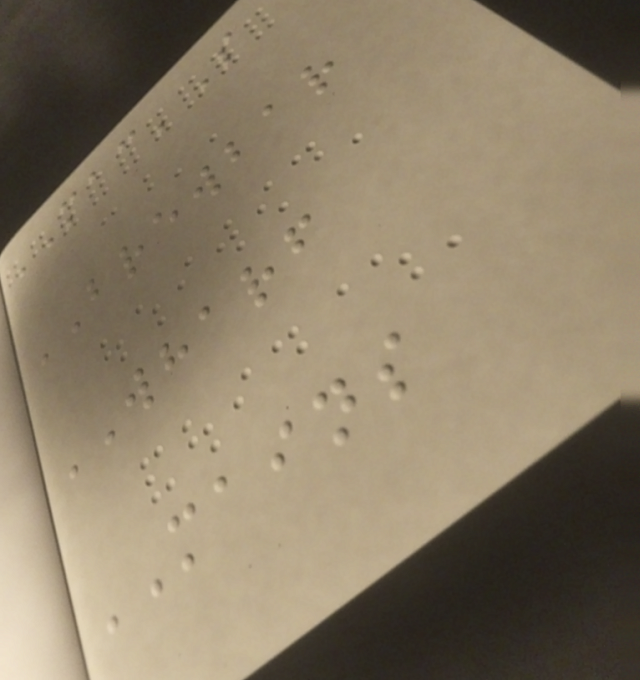MAC'S
BREWBAR
WHARF
MAINS
